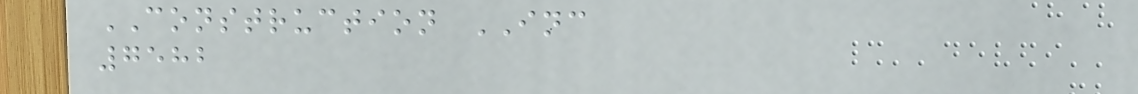CONSTRUCTION INC
7582
